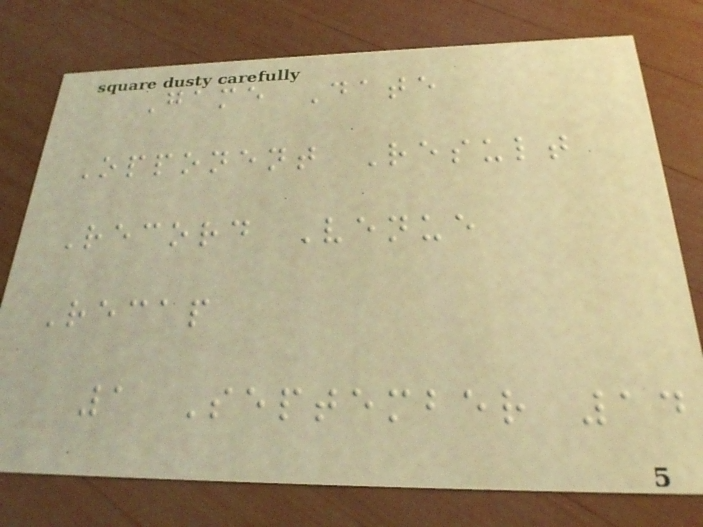Game Date
Opponent Result
Record Venue
Recap
1 September 14
